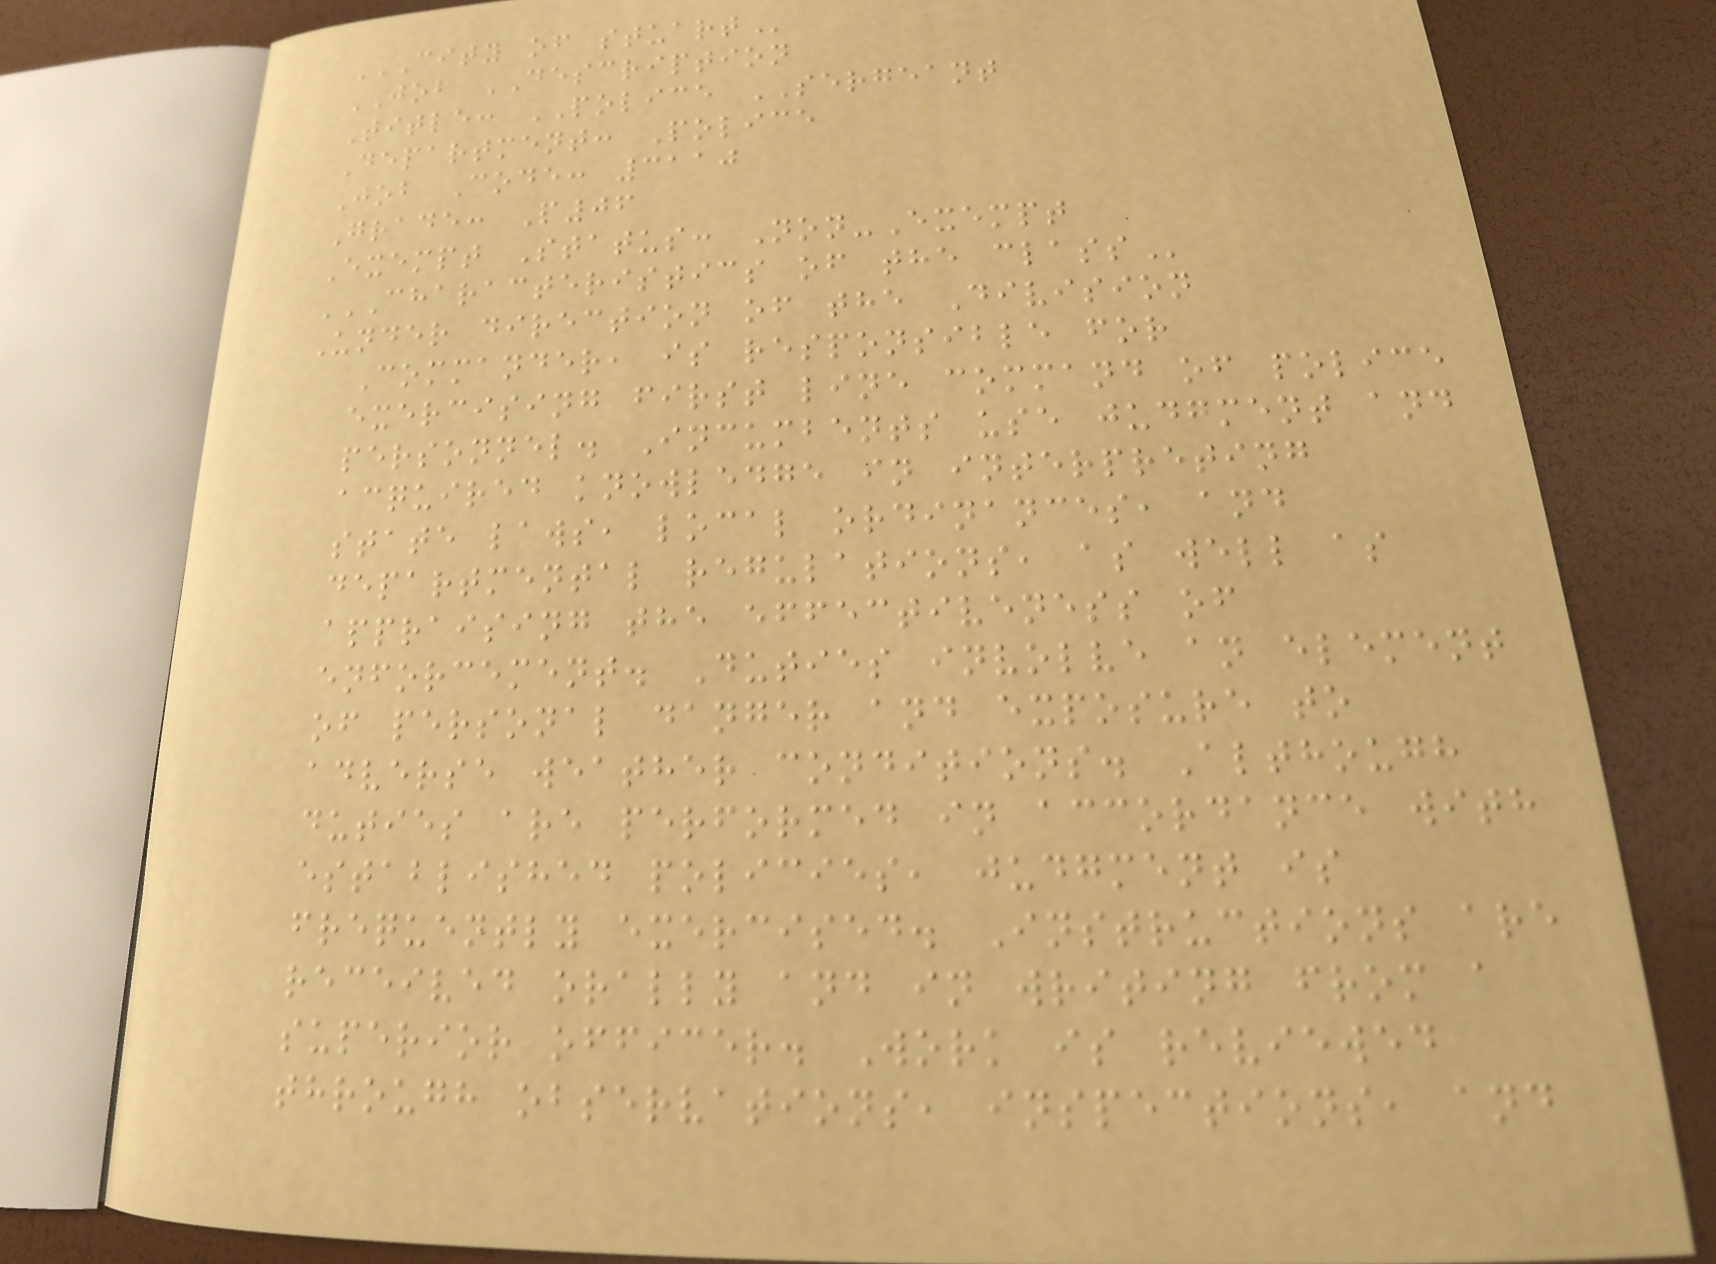CITY OF STUART
JOB DESCRIPTION
Title: POLICE SERGEANT
Department: Police
Job Code: 3110
Grade: P06
Exempt Status: Non-Exempt
CHARACTERISTICS OF THE CLASS
Under direction of the Division
Commander, is responsible for
exercising first line command of police
personnel. Incumbents use judgment and
acquired knowledge in interpreting
state laws, local ordinances, and
departmental regulations, as well as
appraising the effectiveness of
enforcement. Duties involve an element
of personal danger and exposure to
adverse weather conditions. Although
duties are performed in accordance with
established policies, judgment is
frequently exercised. Instructions are
received orally and in writing from a
superior officer. Work is reviewed
through observations, inspections, and
